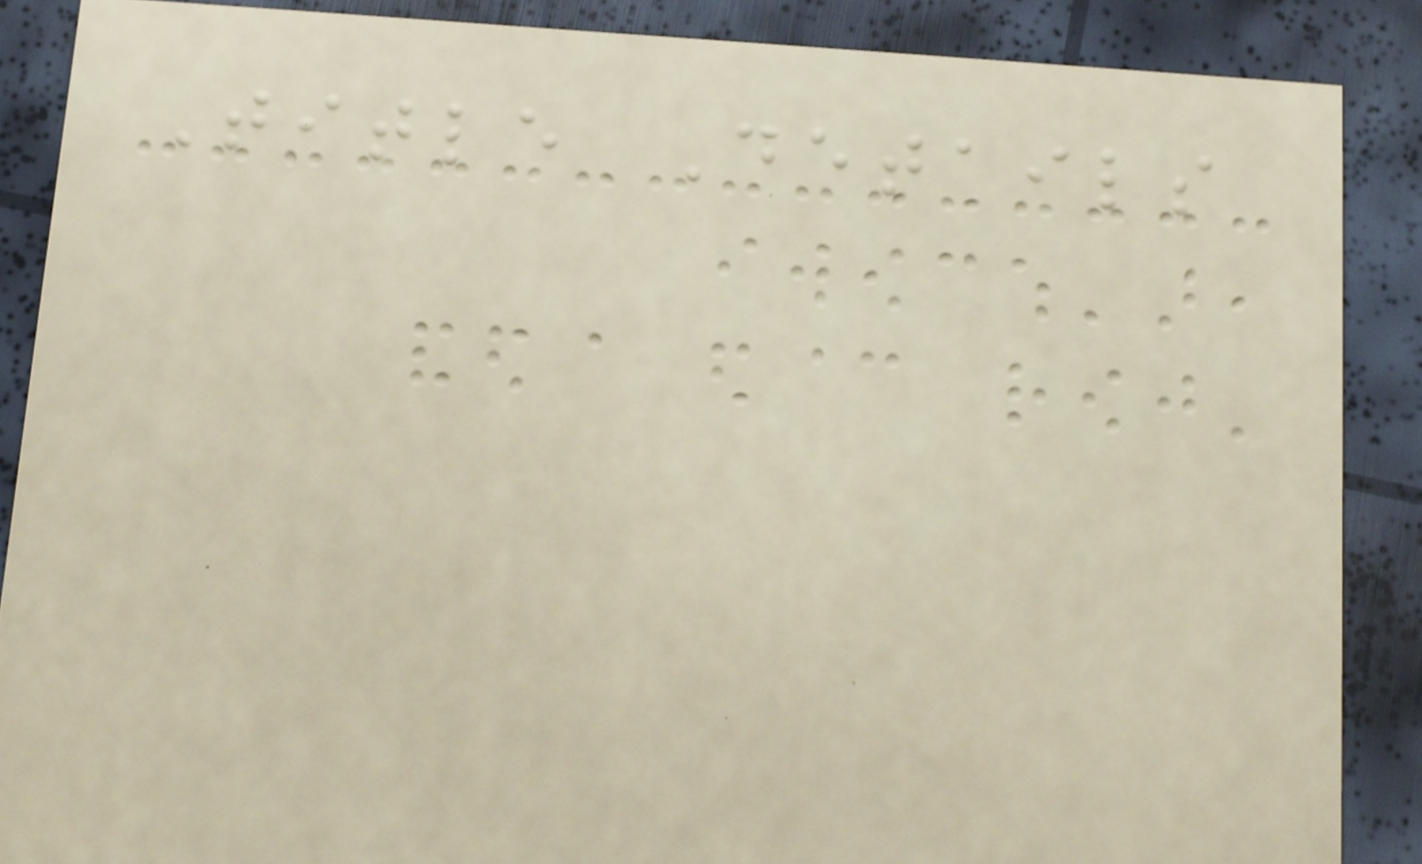Title Details
